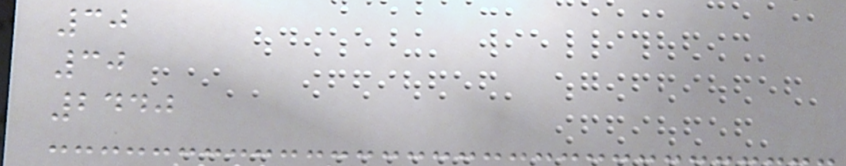30
30
2440
